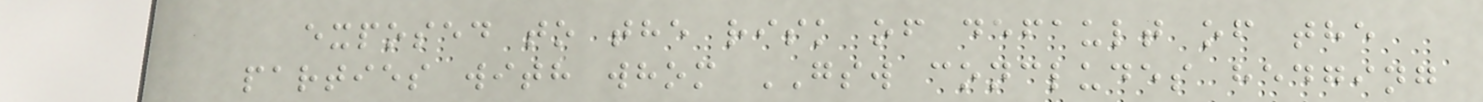exposed to the risk of default of the
parties with whom GSW concludes hedging
